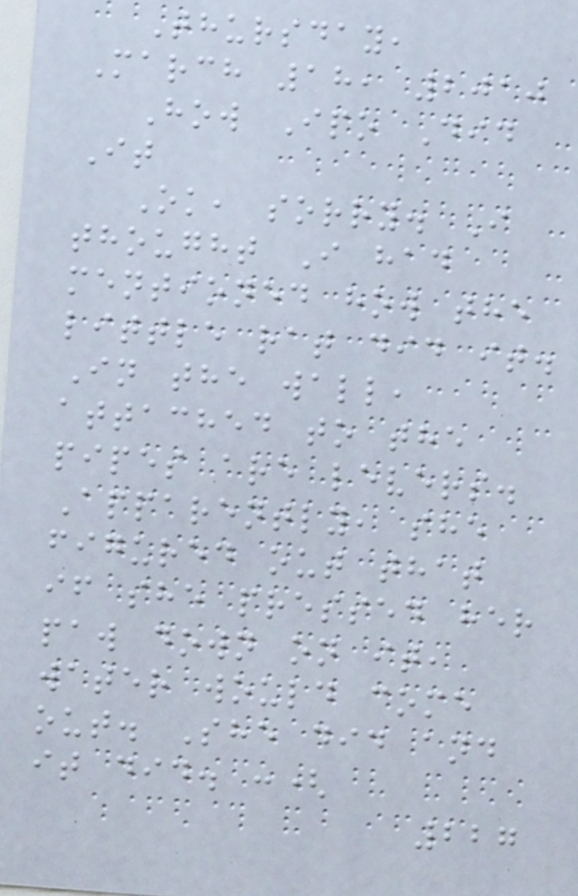Thursday,
March 18, 2010
How Ipo Did
It
Ok, sorry. I
thought I had
mentioned how the
little rat did it.
In the wall,
attached to the
pipes are levers.
Apparently, she
figured out that
if she pressed her
paw down on it,
water would come
out. She did and
it did. :(
227
